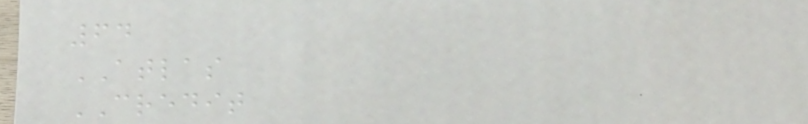64
ATLAS
CREDIT
